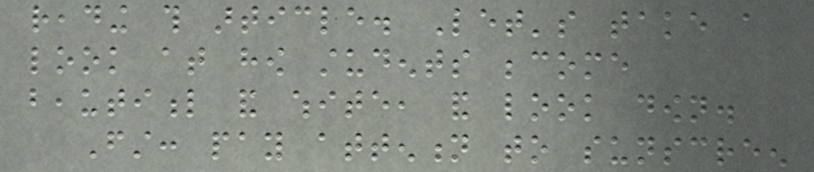reading this article. Let's take a
look at how students become
beautiful and white, and look down.
First: pay attention to sunscreen
